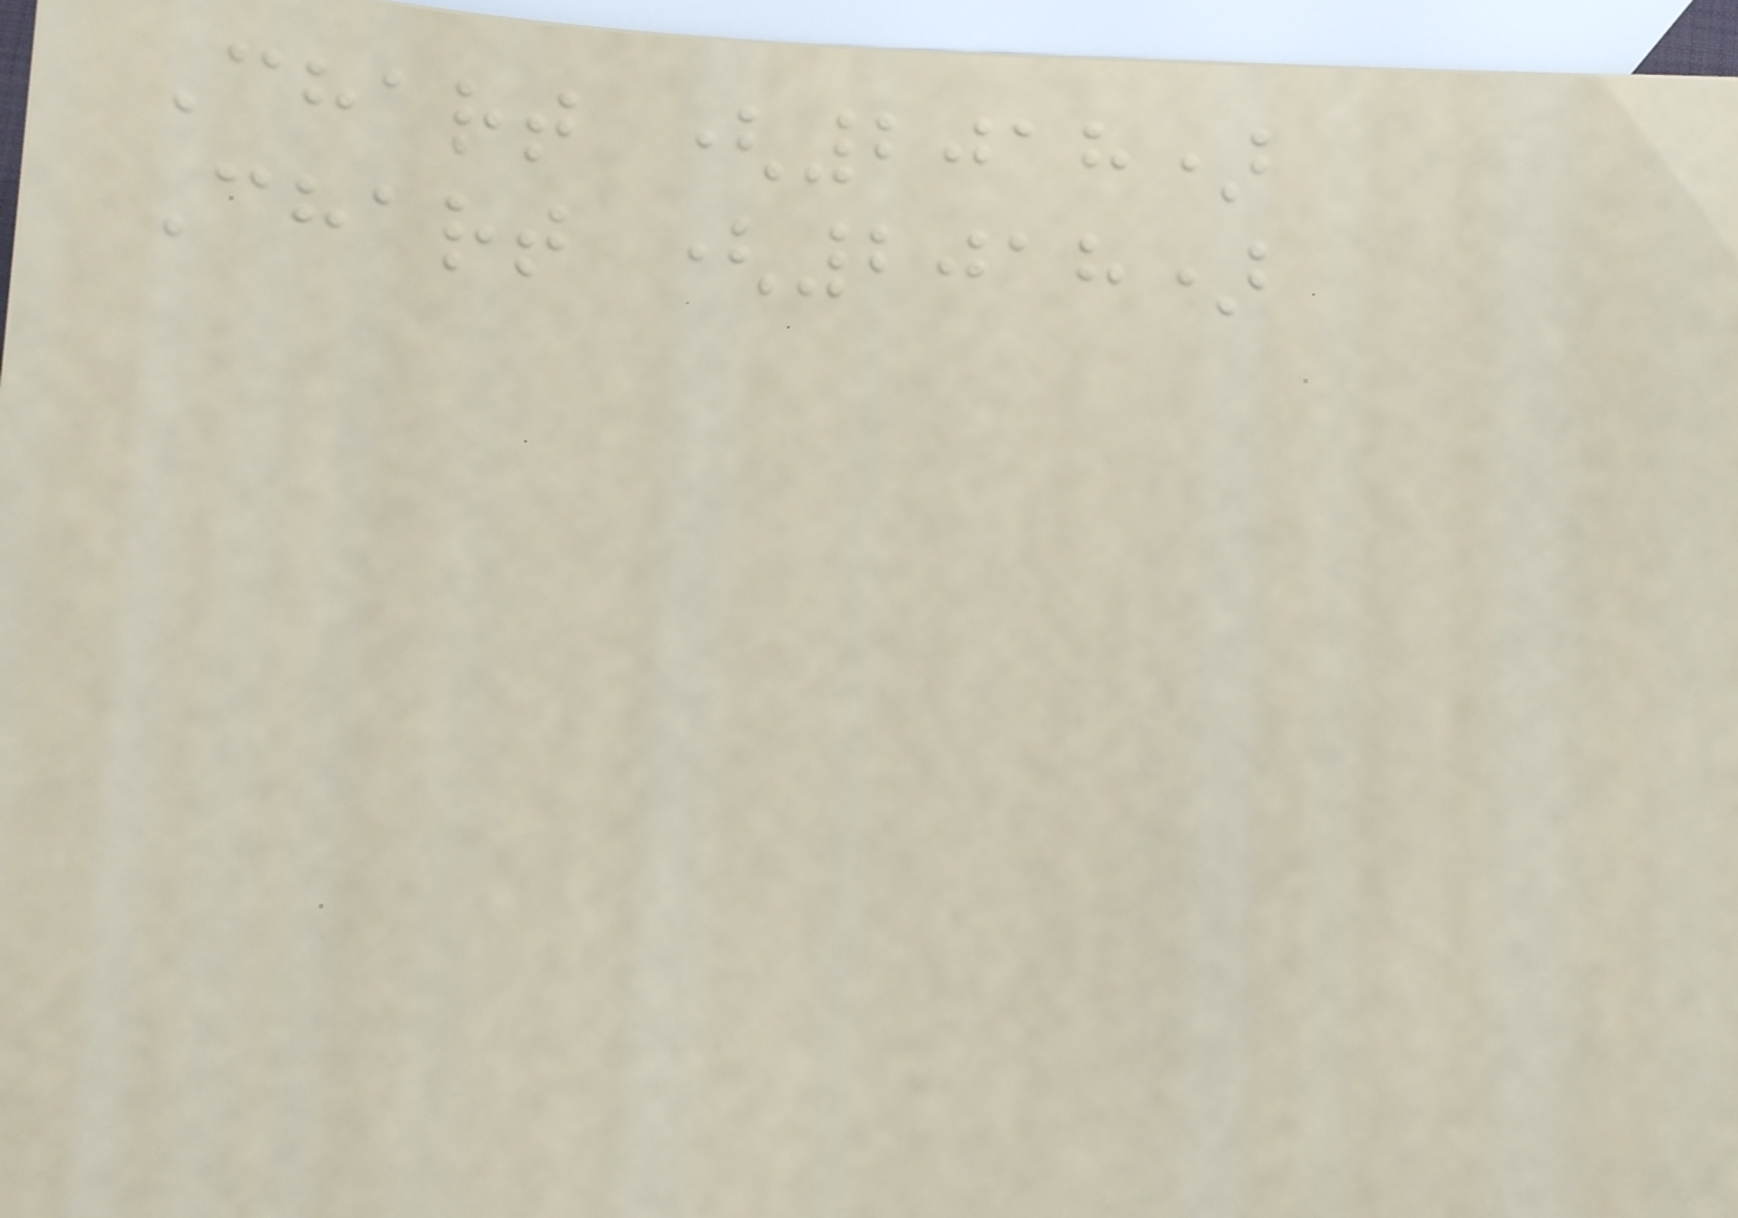Chart (2018)
Chart (2018)
